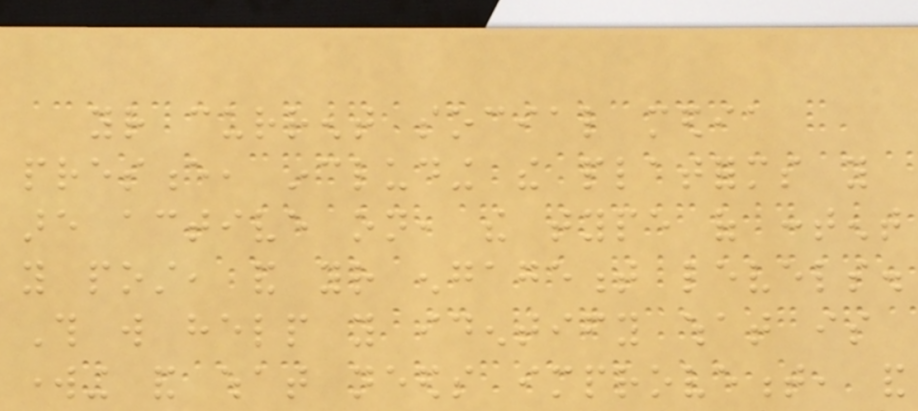your current social media
presence, including the platforms you
are active on, the type of content
you post, and your engagement levels.
This will help you identify what is
working and what needs improvement, and
